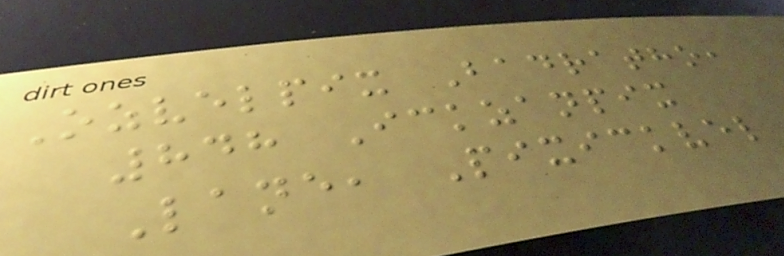Ozvelpix Badratho,
848 Ickzanpix
Lane, Pixickvel
